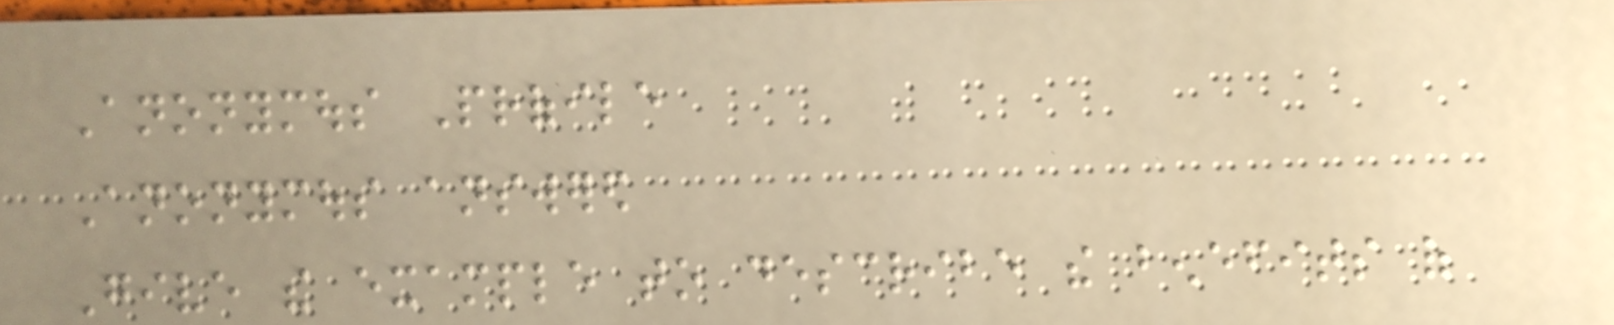Anonymous Profile
Anonymous answered
Give the example to describe the benefits of
